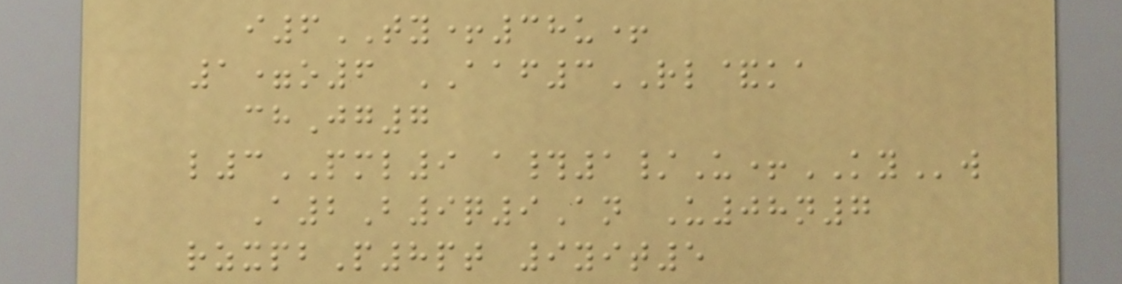i6TY+38u+
1=o6 AAF3RL&ka
chJg7
l3PML9 a#1/U+KYw
A2B9q9An U08n7
rzxpbP8pt 9yit5
